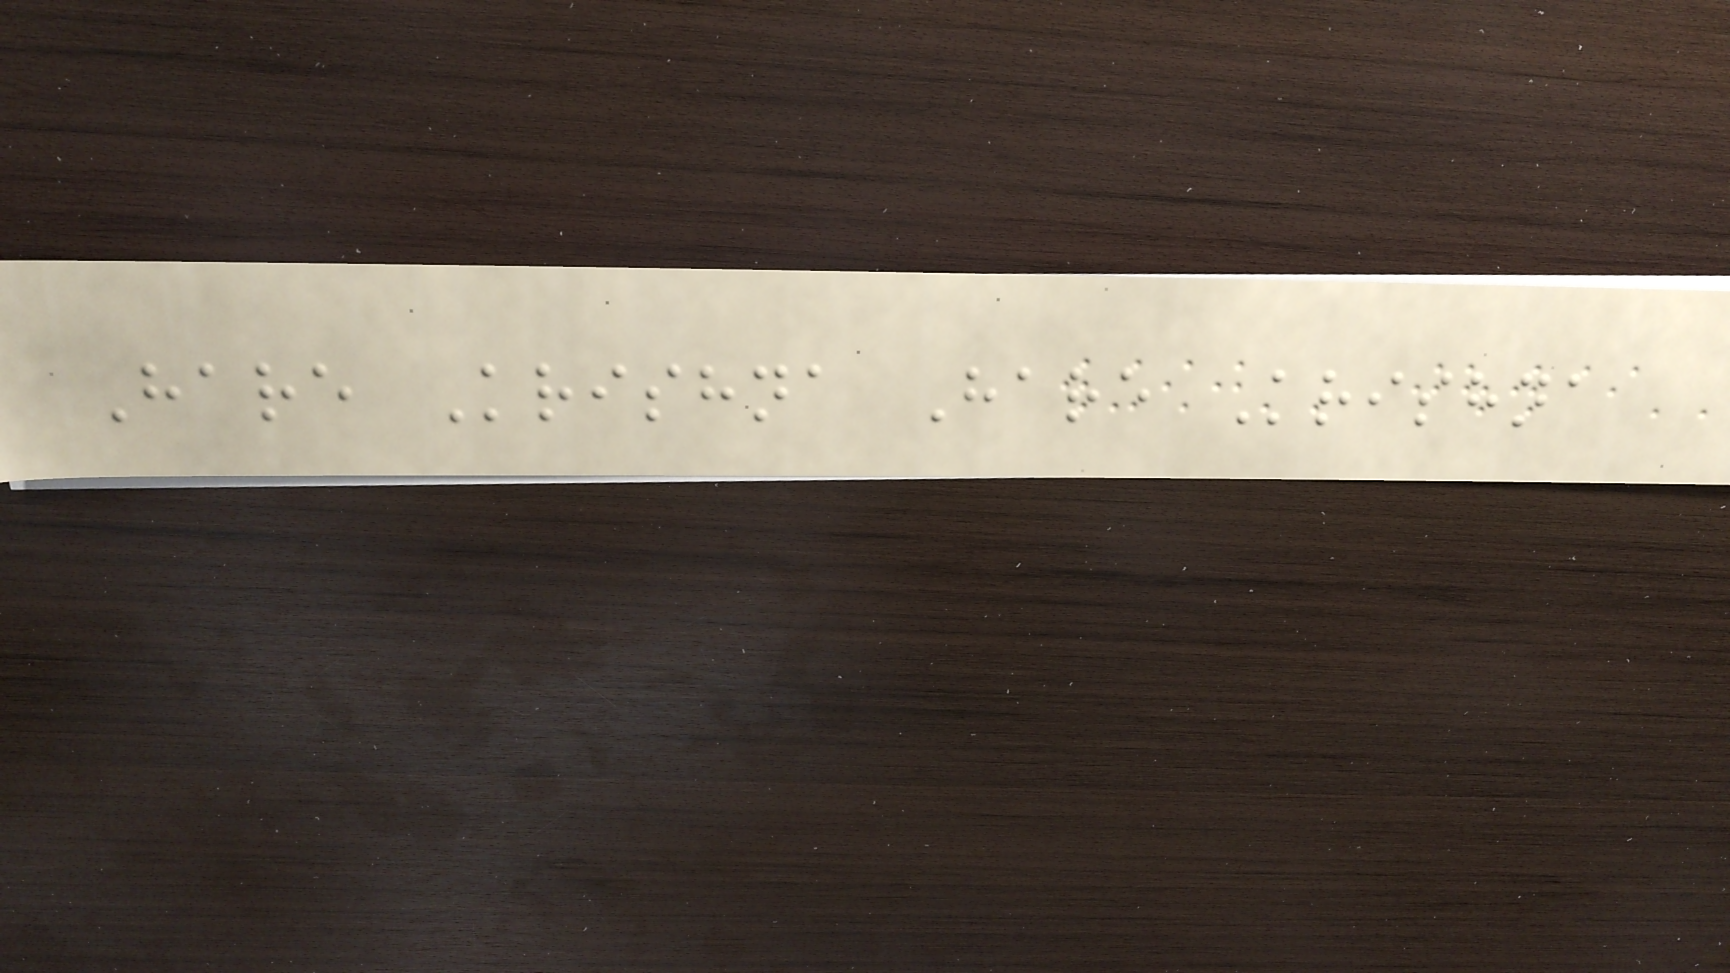Hare Krishna Hare Krishna
